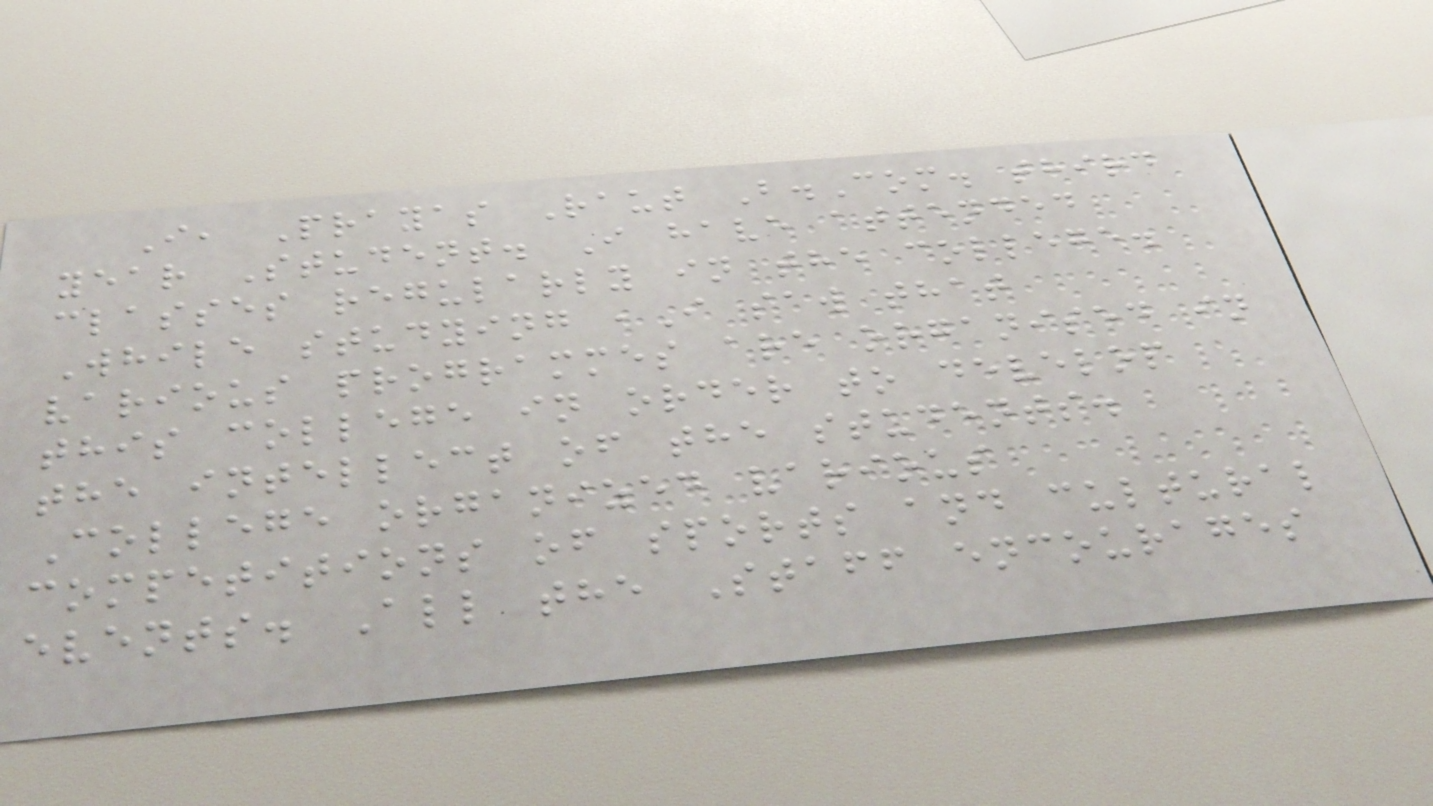I, Prayas Raut B.Com. third
year Student. I have attended
classes regularly in the college.
While studying ,I saw that
various programmes are organised in
this college in order to develop
the intellect of the students.
College organized various
competitions of sports and cultural
events. All the Staff encourages
